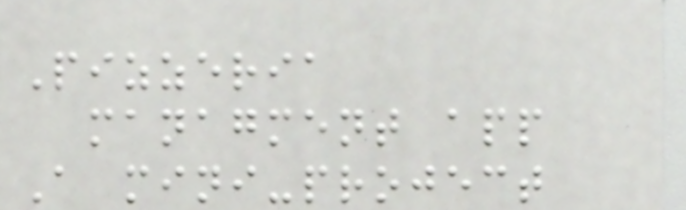Pizzeria
managment app
A mini-project
